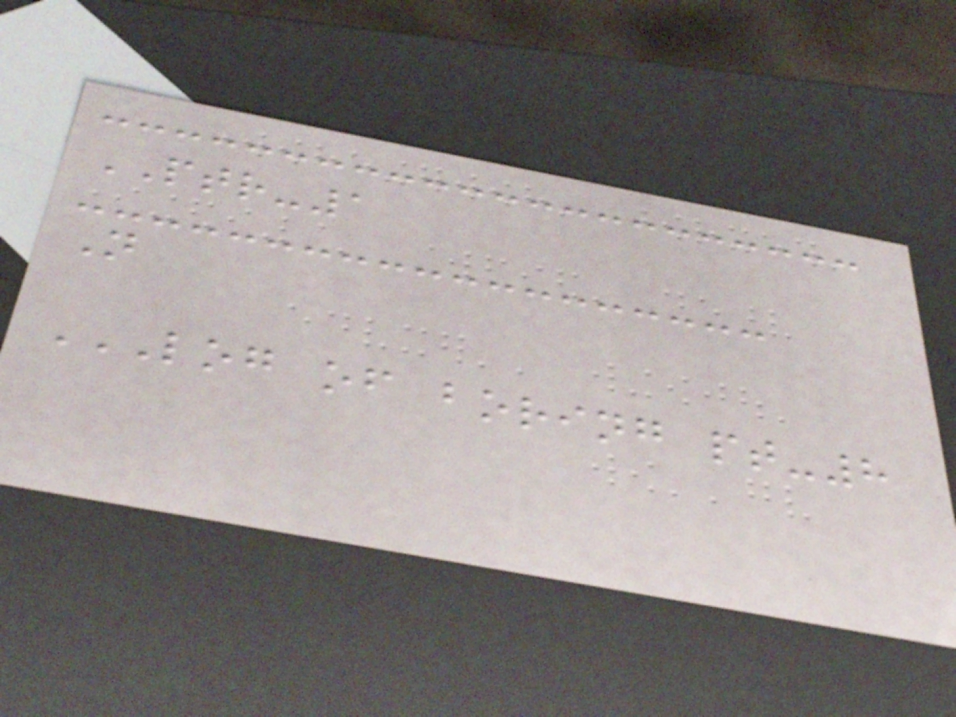PTR-1
N
LOG OF BORING PT-8
